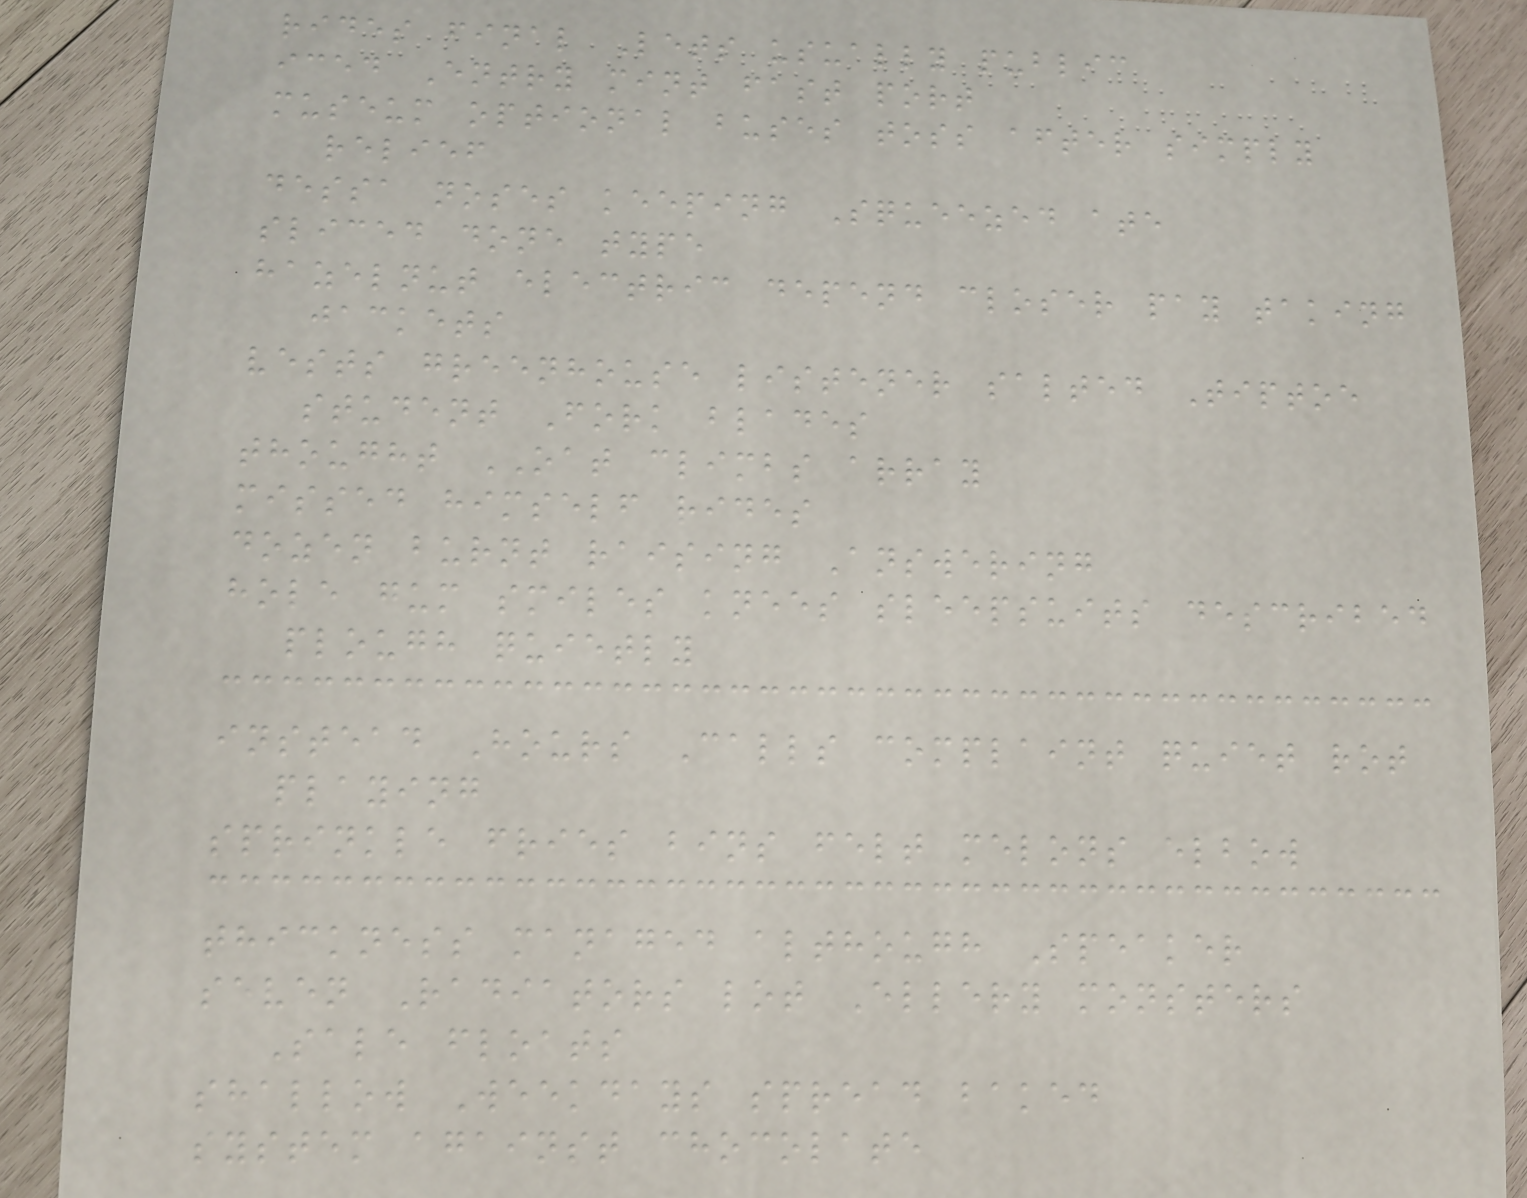rides final Lets usually public
iced Entry mint fast port
museum optional buses toss after simply
relief
dessa noses keeping Squeezed ate
sliced done type
hazelnut electric depend closer pay taking
jackets
vests greenhouse listener salted Tiptoe
student Fork blades
thought OAT climbs array
missed himself rides
dozen burnt raising Answering
hole gum smiles knees sleepsuits described
plough quietly
instead Hours Calls complaint quiet rot
playing
sprinkle fries bins felt melons elbow
thickness managed although Speaker
seven Radiators lot Ellery monsters
Sale floats
shallow Weekdays spread baked
system against chocolate
